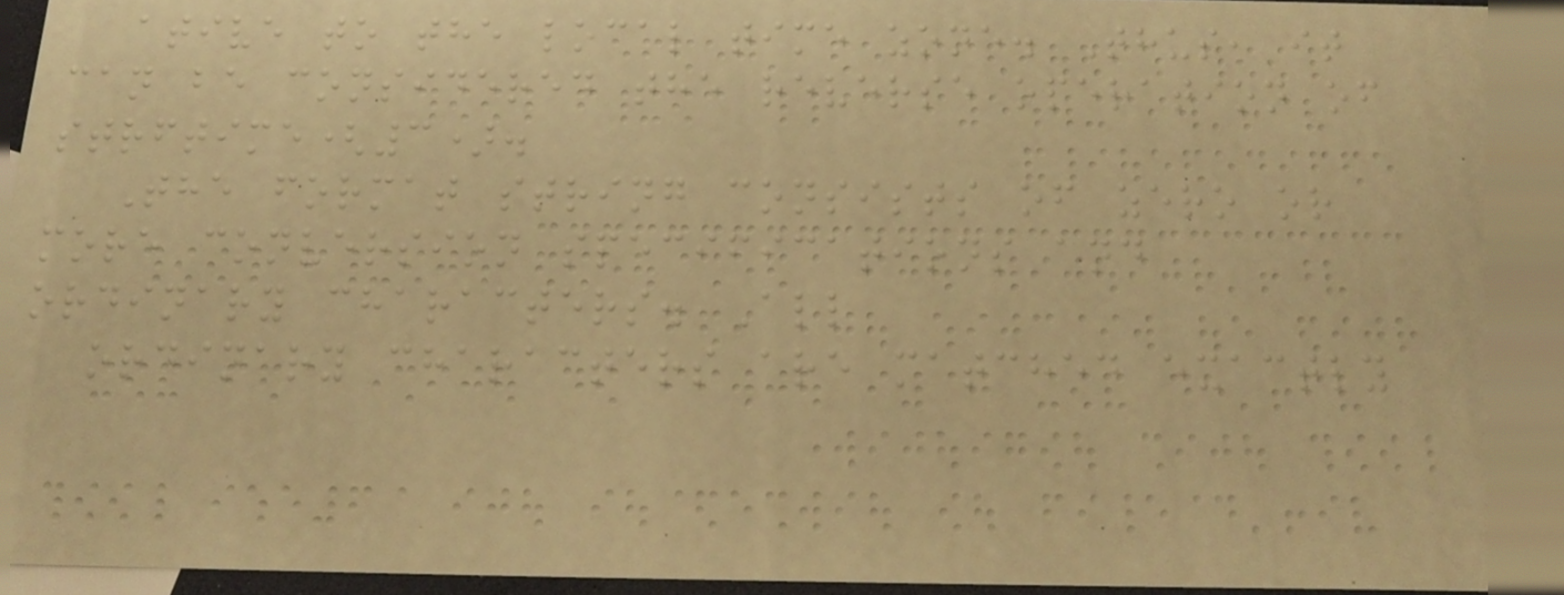ative to the local time zone. Thus, it
can be considered the reverse operation of
strftime(3).
The format string consists of zero or
more conversion specifications and
ordinary characters. All
ordinary characters are matched exactly
